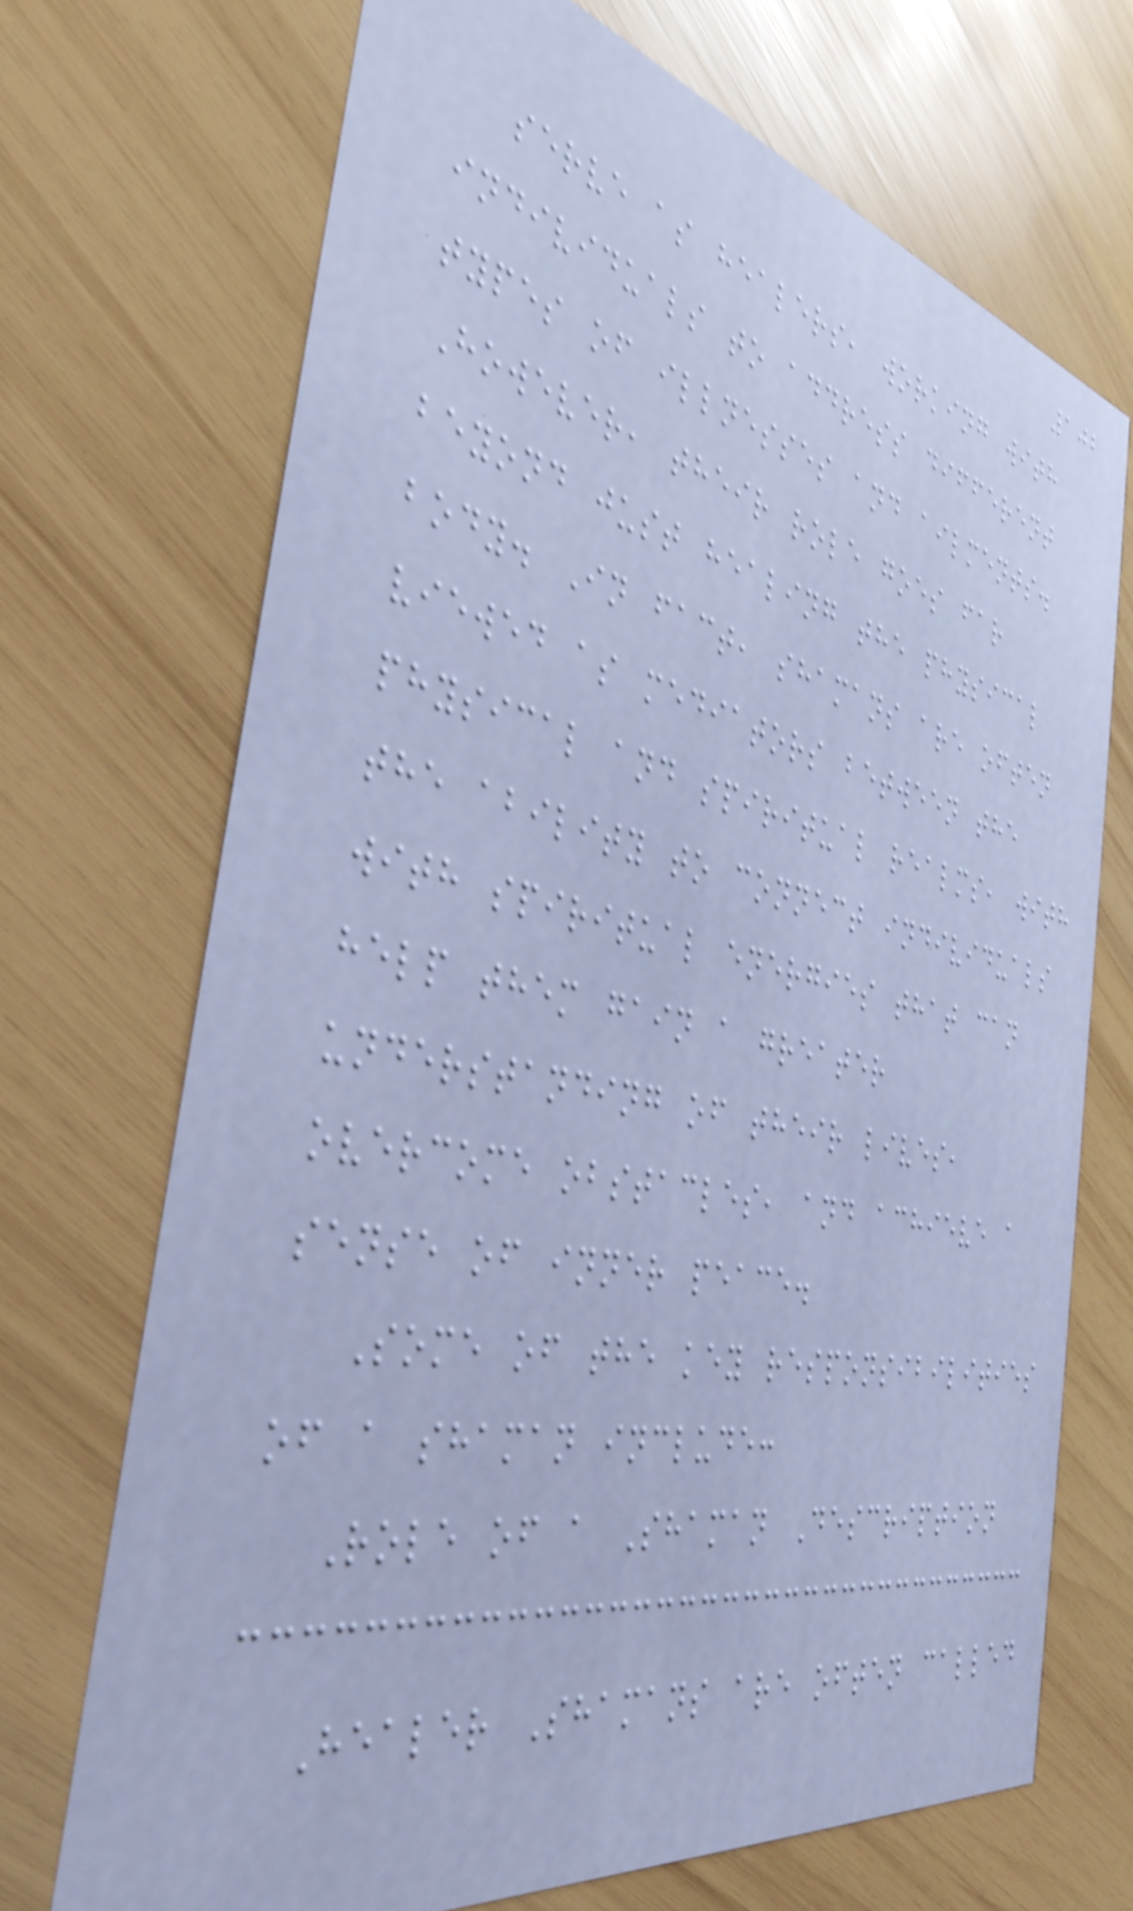102
serve as healers, working with
individuals to address different
types of illnesses and ailments.
However, their role goes far
beyond just healing the physical
body. In fact, shamans are often
viewed as mediators between the
physical and spiritual realms, with
the ability to connect individuals
with spiritual energies that can
help them gain a greater
understanding of their lives,
overcome obstacles, and achieve a
sense of inner peace.
Some of the key responsibilities
of a shaman include:
Role of a Shaman Description
Healer Shamans are often called
